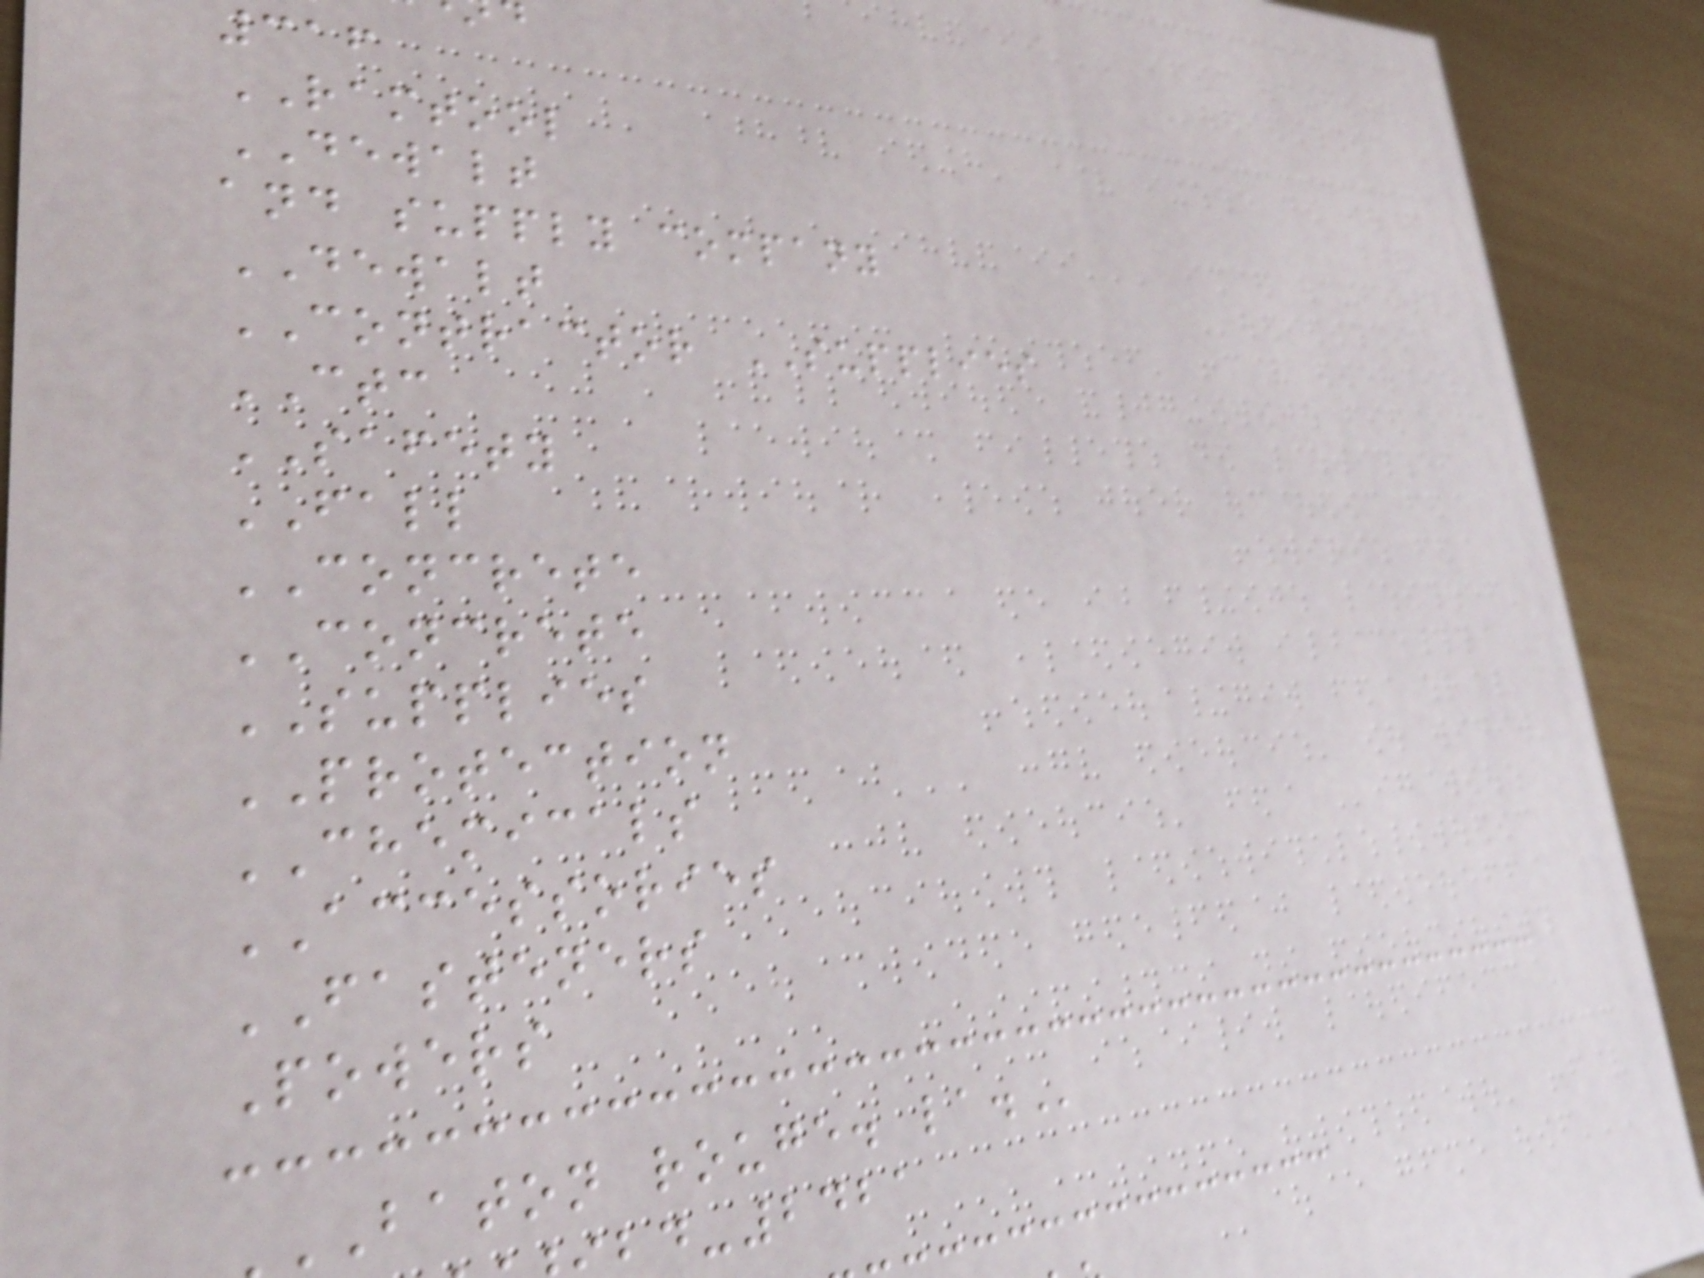316
RAMTOOL
DEWALT
and supply company
DEWALT
CONTRACTOR SUPPLIES
CTC
SAFETY
FALL
CONCRETE
CONCRETE
SUPPLIES
PROTECTION
CHEMICALS
ACCESSORIES
FASTENERS
Powers
BATON rouge.
-2421
